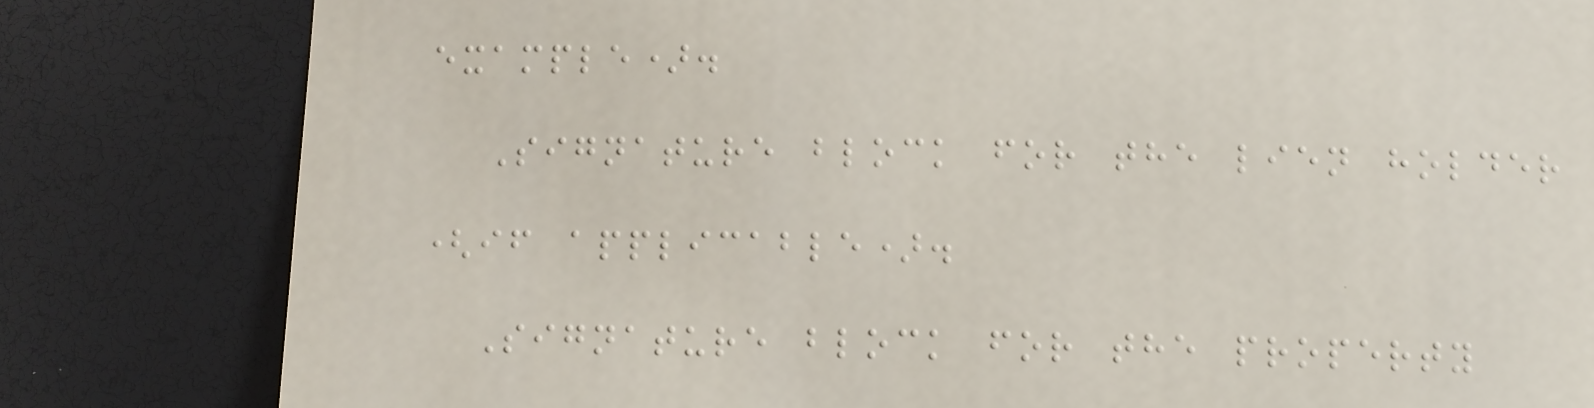example).
Signature block for the lien holder
(if applicable).
Signature block for the property
